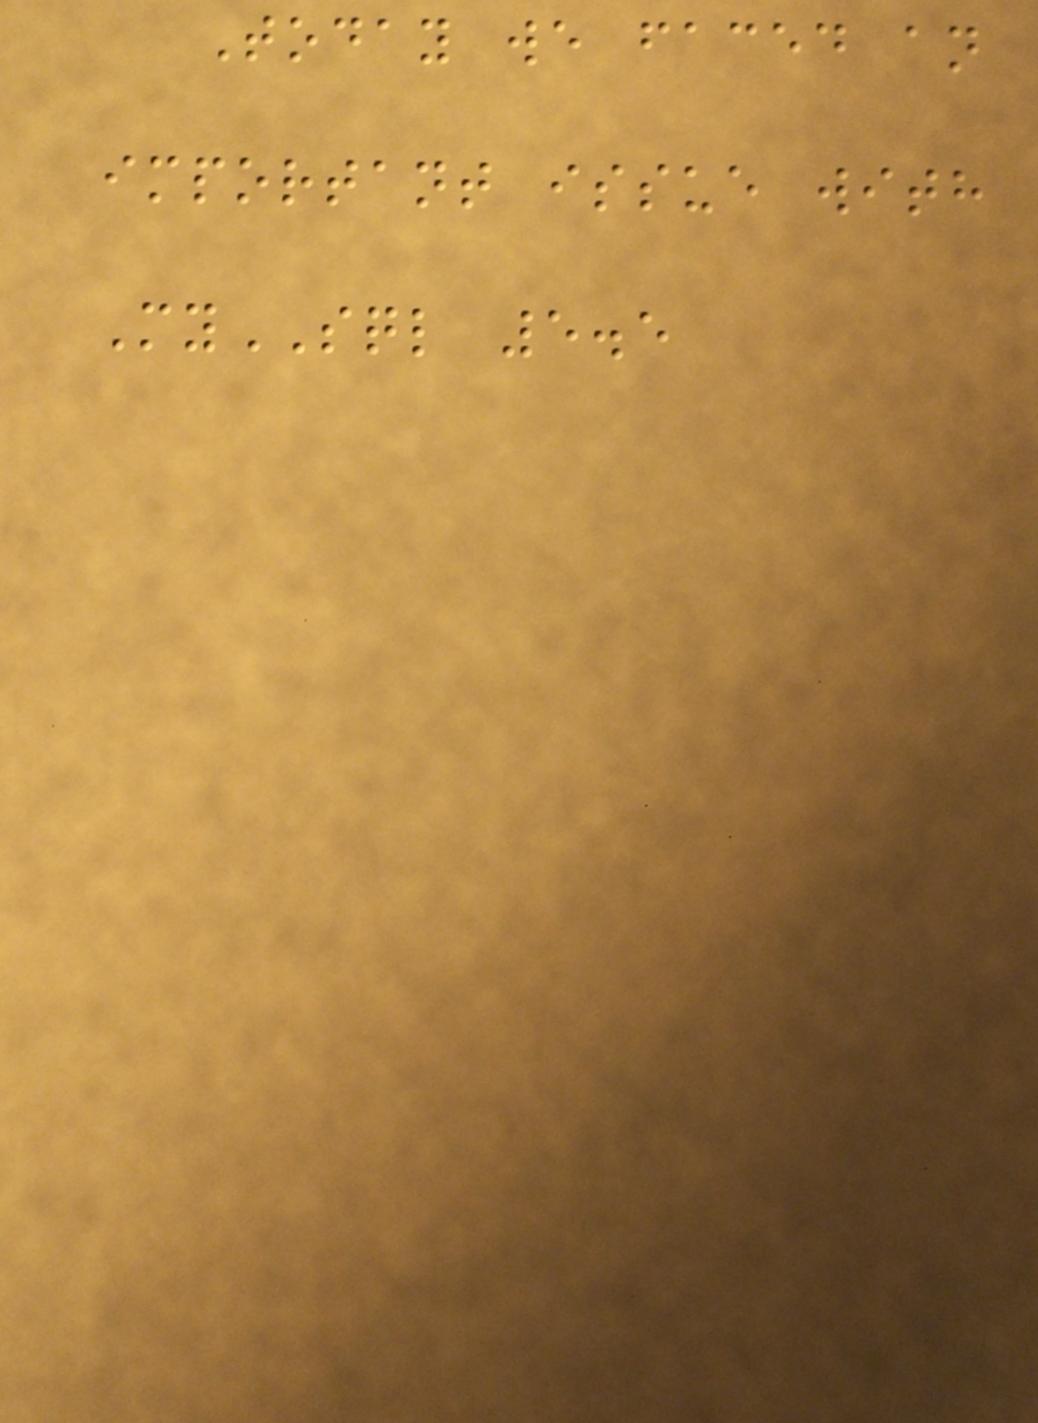Today we faced an
important issue with
MySQL 5.5
